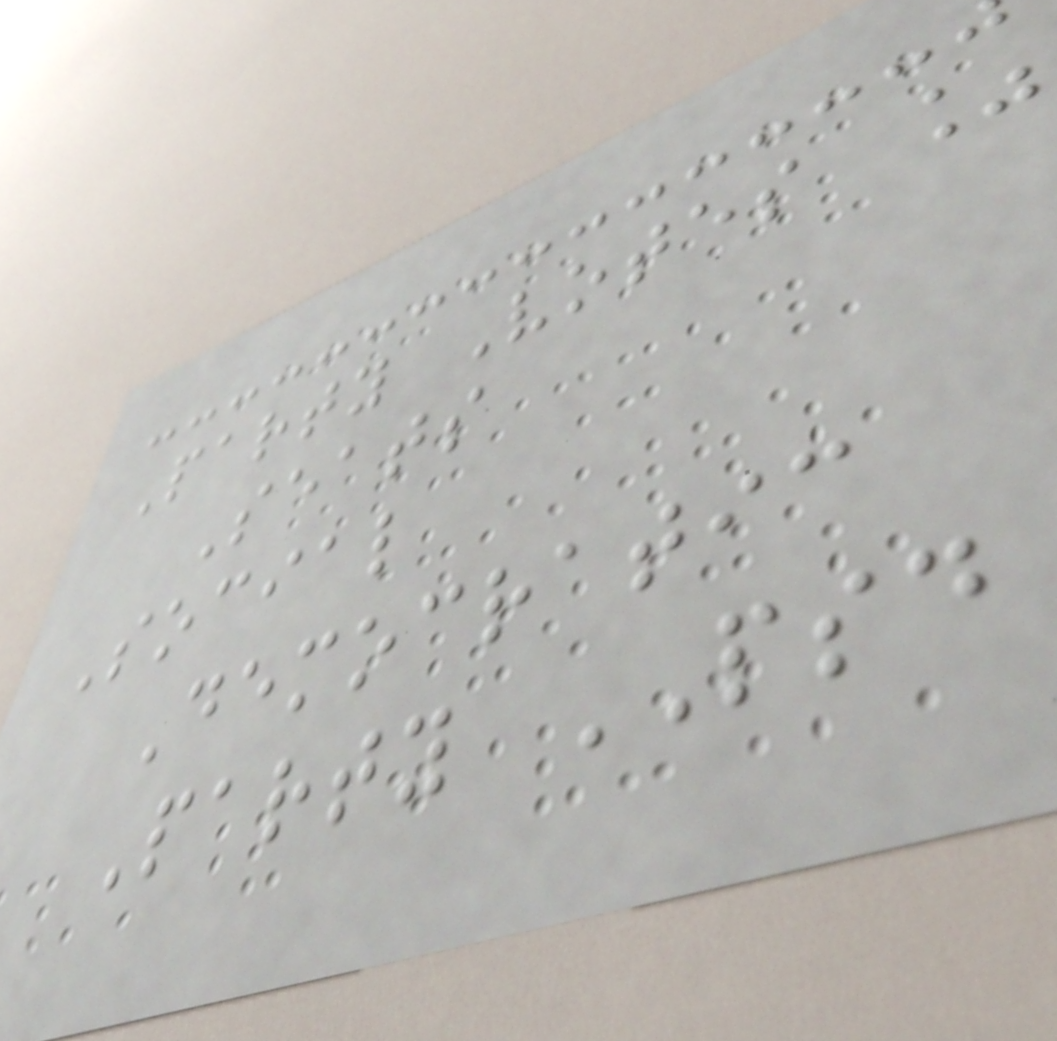Party Votes %
Seats
Social
Democratic
Party PSD
